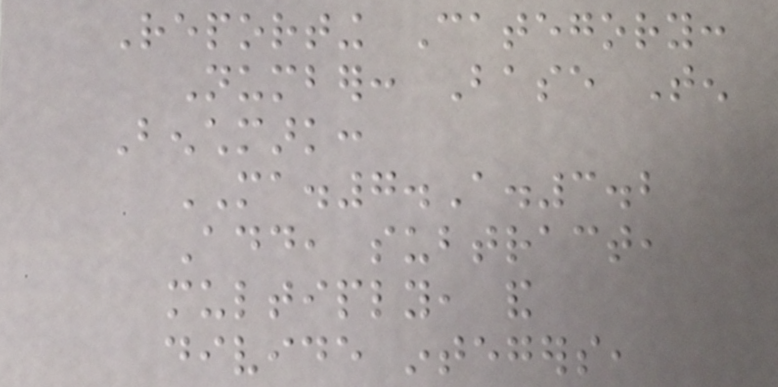Reporting Category:
Number: Base Ten
Benchmark:
MA.7.A.3.2
Add, subtract,
multiply, and
divide integers,
